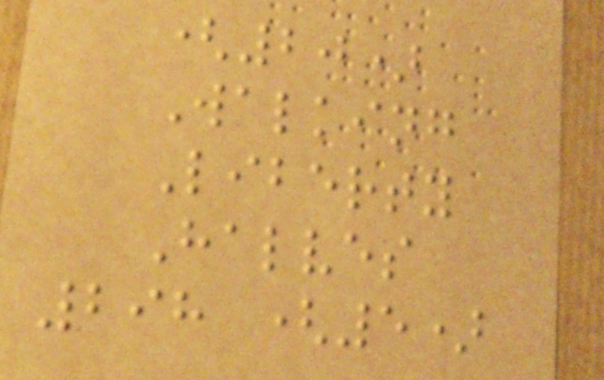(20)
Walking
Liberty
Halves
298 (5)
